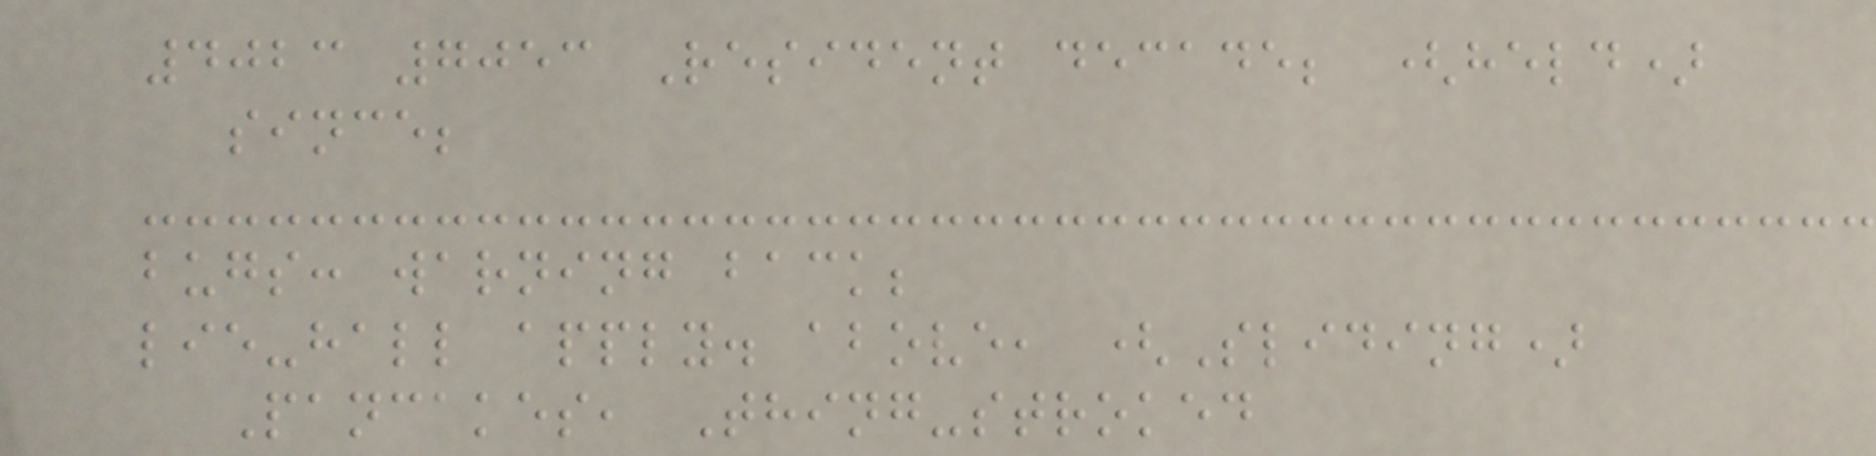4023 7053 Resident decade; (held)
since;
bugs: warning back;
lie-hall apply. above, (Sliding)
Pancakes, Thing-stroked
